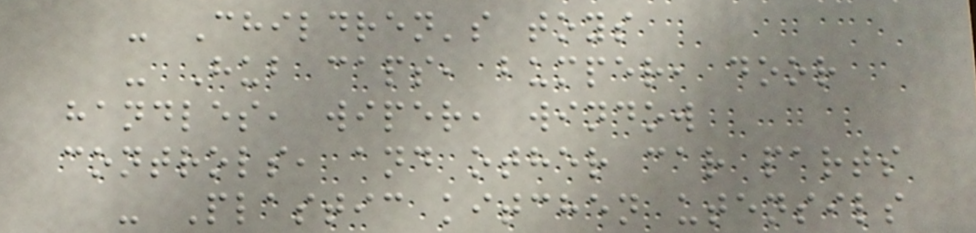- Children's toys
- Hub caps, bumper, door
handles, wiper, window
controls, and other car parts
- Plastic kitchen utensils
